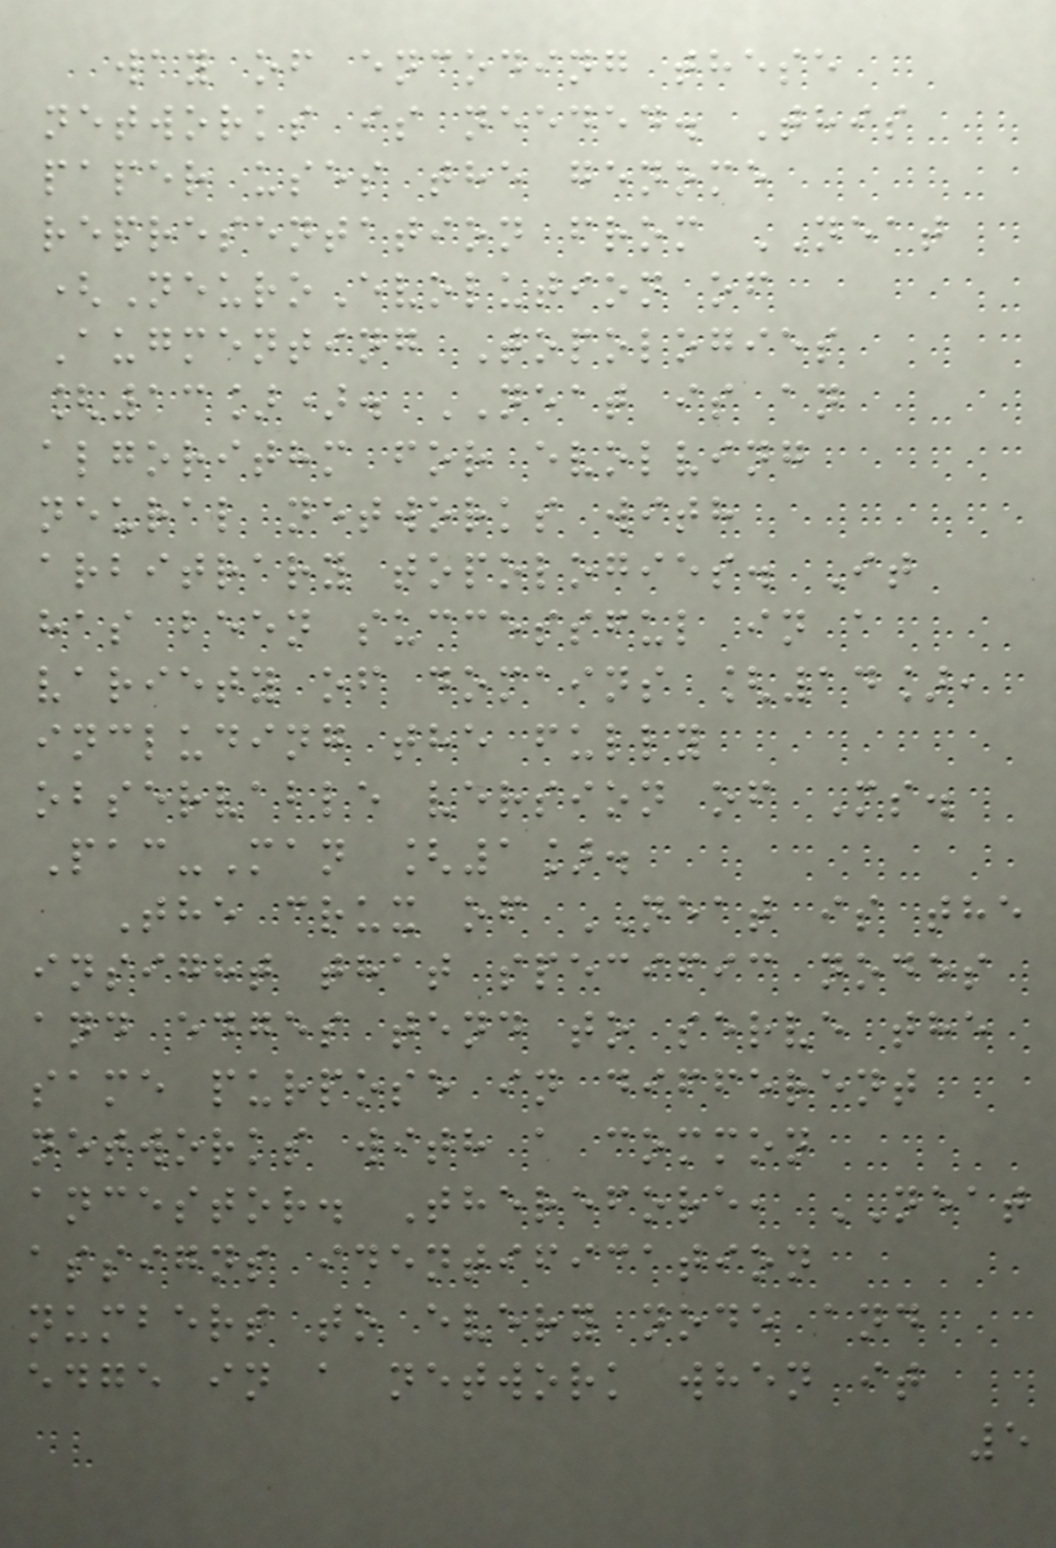way of encoding these
networks is needed. This
paper uses the genome
representation from NEAT
(NeuroEvolution of
Augmenting Topologies
[13]). NEAT is an
algorithm for evolving
neural networks with
arbitrary topologies. It
has been successful in a
variety of domains [14],
including the fully
observable version of Ms.
Pac-Man [1].
The crux of NEAT is the
insight that specific nodes
and edges tend to serve the
same purpose in different
networks with a common
ancestor. Therefore, NEAT
assigns identification
numbers to every node and
edge in a network when it
5
